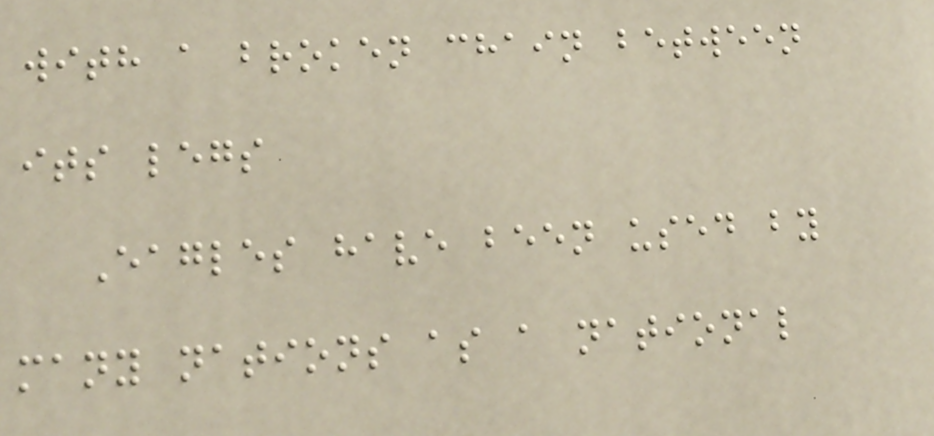with a broken chain between
its legs
Eagles have been used by
many nations as a national
